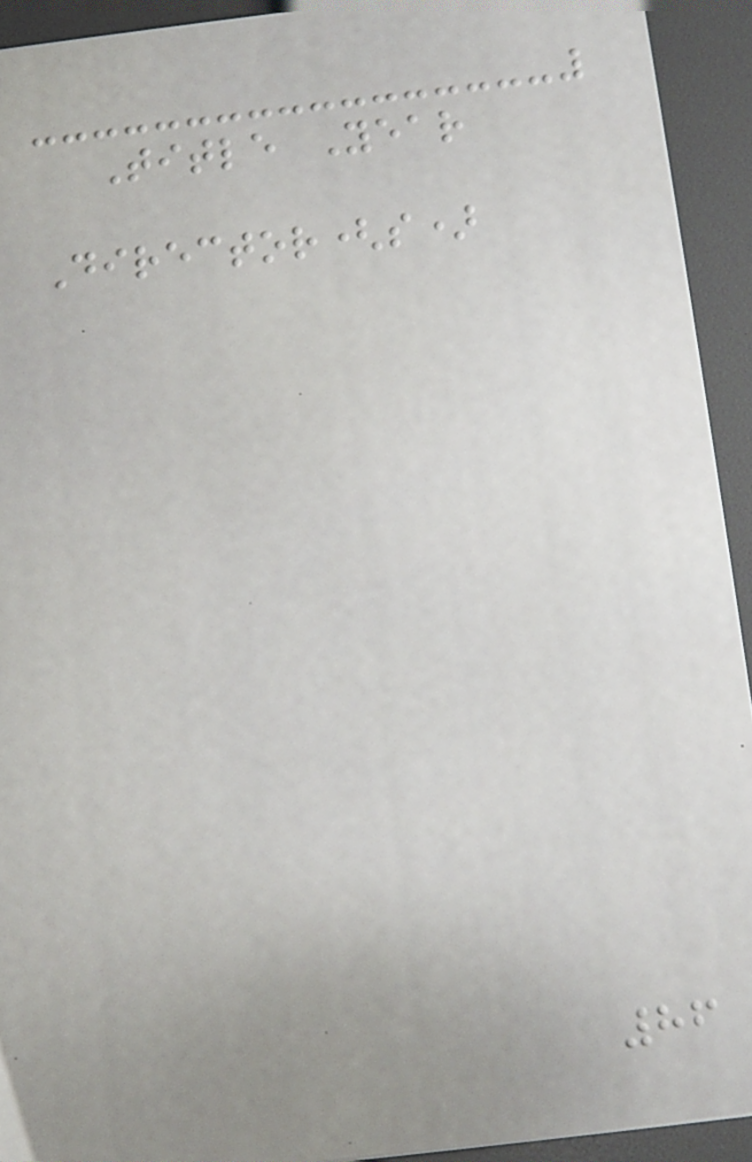Title Year
Director(s)
86
